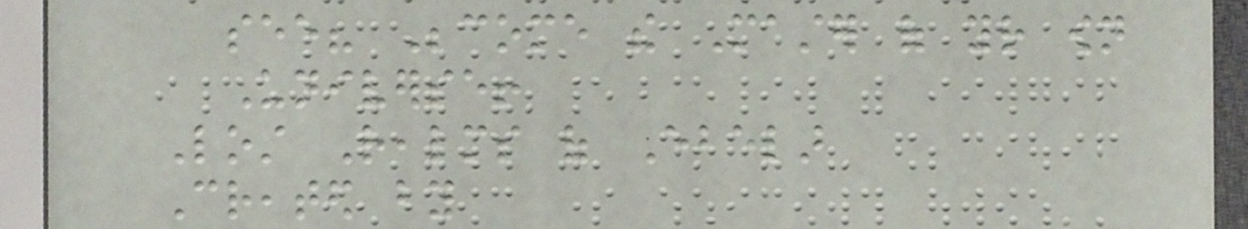see? Become the Master of your own
Universe!
Lost Realms of Ebelar
Created by
